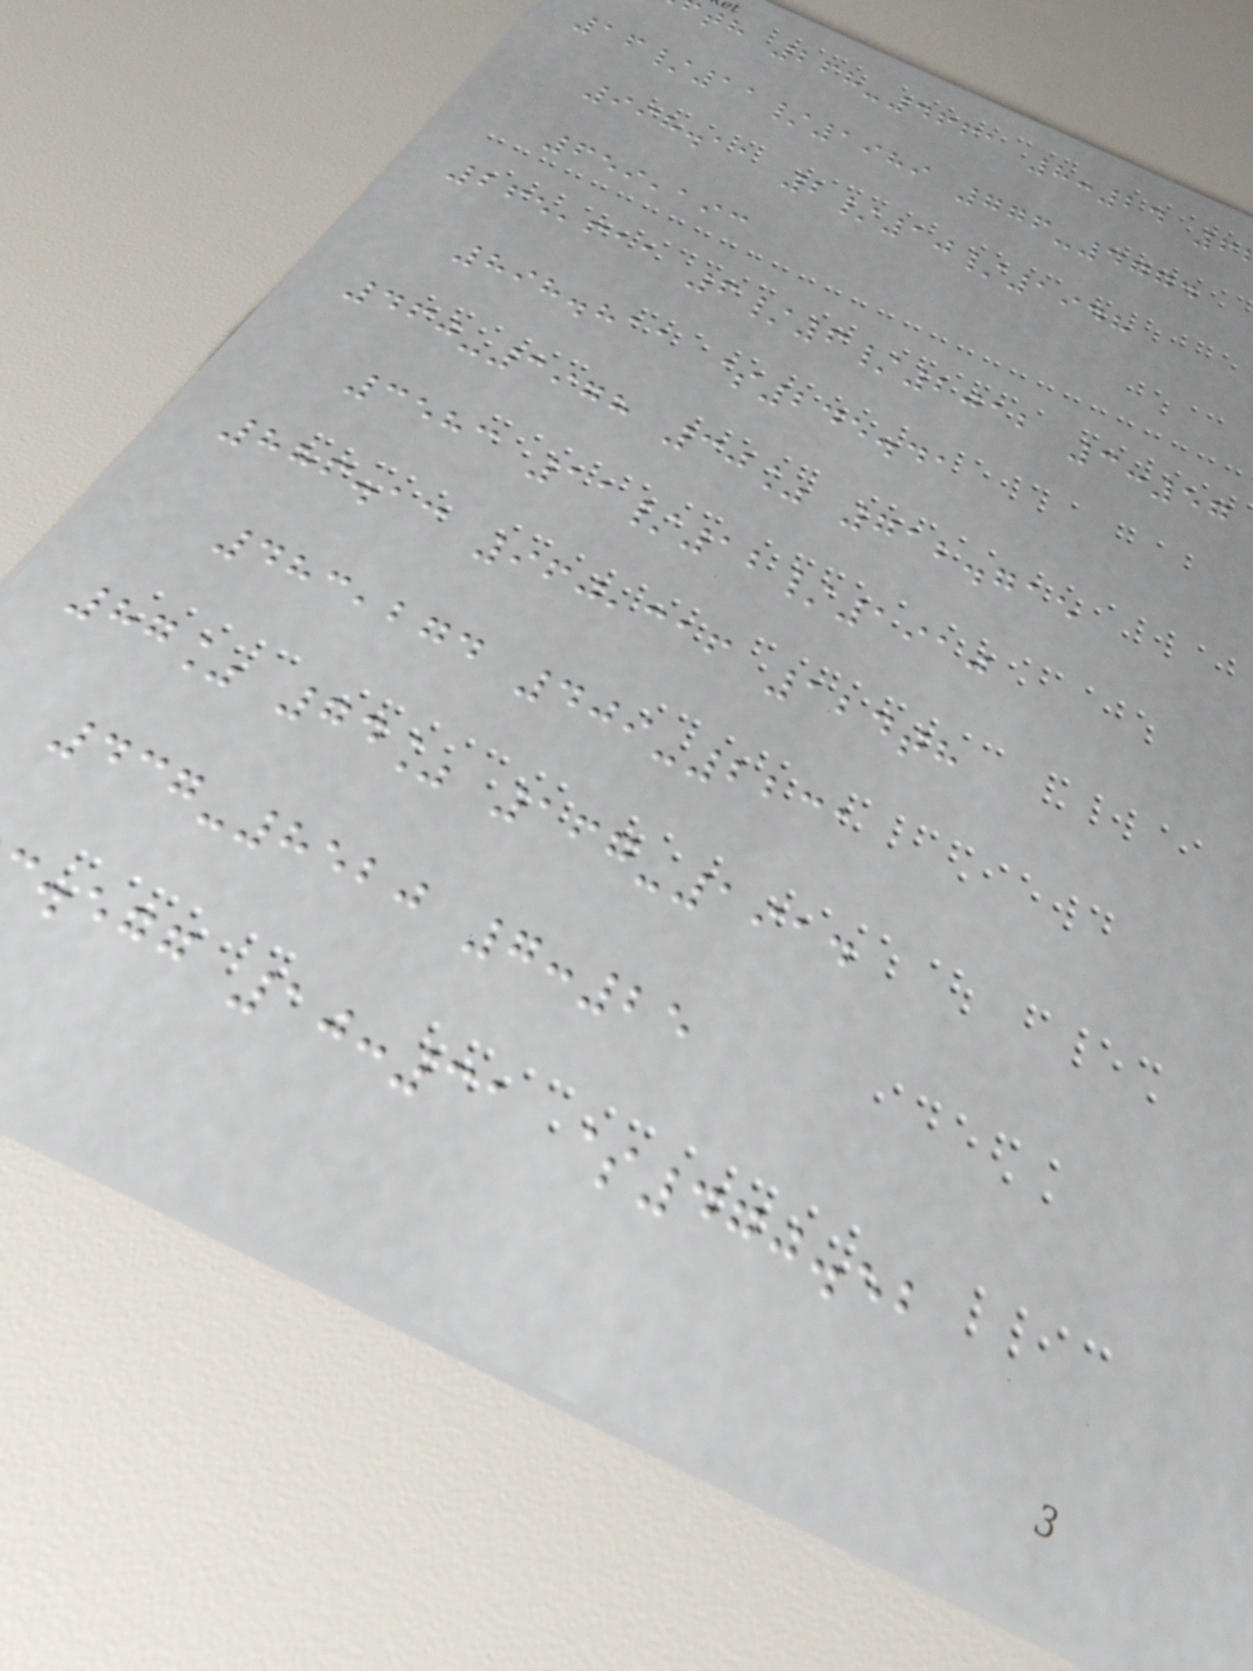th 268-4661 8:24 6
16/11/1989 776-4774
998.11 2/10/1948
659,193
265,611 6/6/2012 3:57
898.811 $245.41
460-3978 30% 712.715
3583 11/12/1910
886.13 960,316 124th
483,274 409-2231
87% 74% 167-1914
437-8520 7:25
.egg 10:31 $470.52
